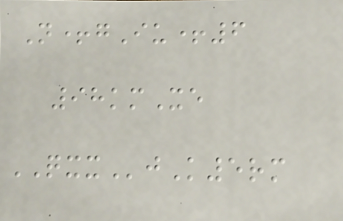N+gIu+6
98kmXe
QXXjK5rm
